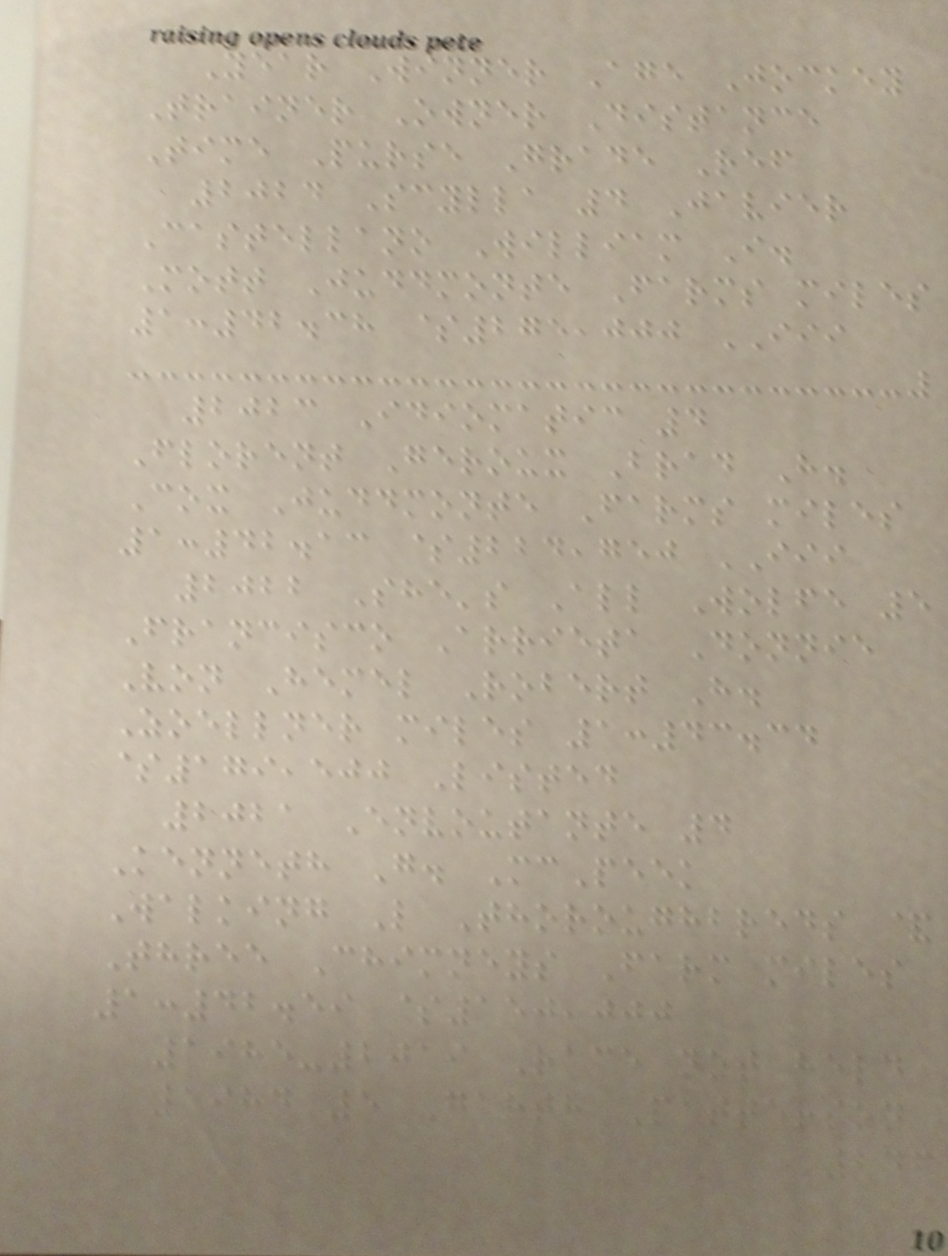Year Winner Age Jockey
Trainer Owner Distance
Time Purse Grade Ref
2024 Scylla 4 Javier
Castellano William I.
Mott Juddmonte Farms miles
1:42.38 $275,000 III
2023 Idiomatic 4
Florent Geroux Brad H.
Cox Juddmonte Farms miles
1:42.13 $224,750 III
2022 She's All Wolfe 5
Francisco Arrieta Donnie
Von Hemel Robert H.
Zoellner miles 1:43.34
$179,500 Listed
2021 Envoutante 4
Kenneth G. McPeek
Walking L Thoroughbreds &
Three Chimneys Farm miles
1:42.59 $150,000
1985-2019 Race not held
1984 5 Garth Patterson
246
